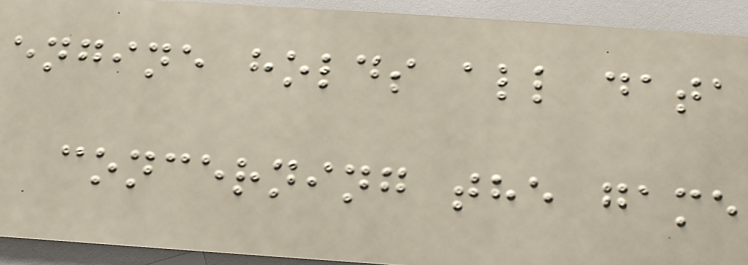engine holds all data
concerning the game
